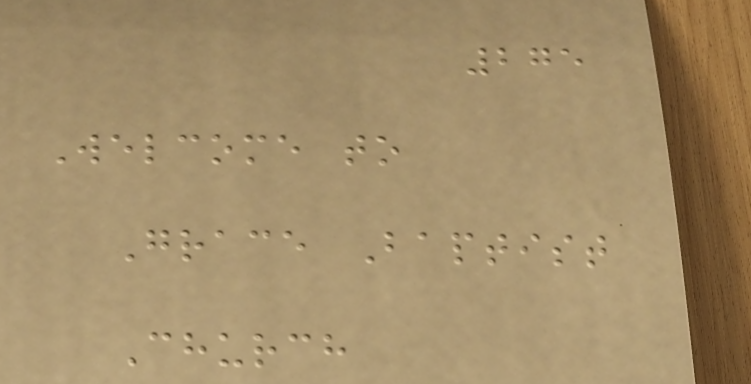275
Welcome to
Grace Baptist
Church
